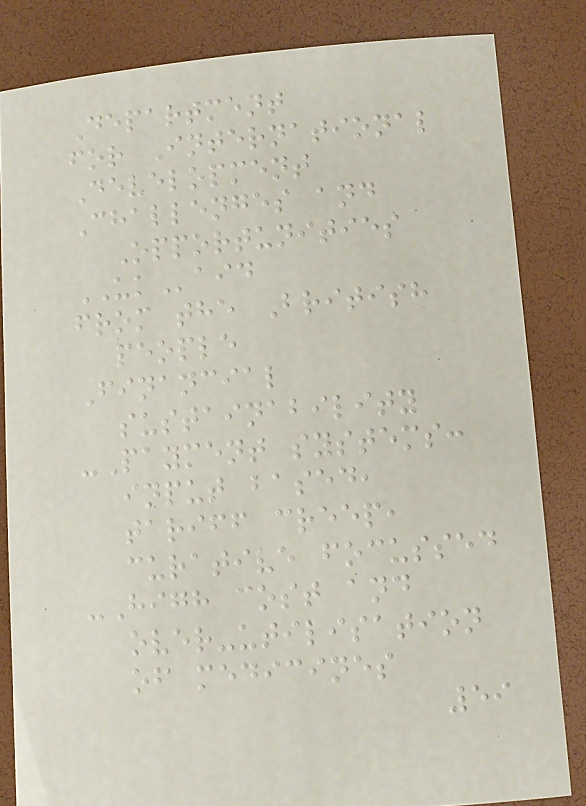Department
for International
Development
Challenges and
Opportunities
UKaid
from the British
people
Financial
sustainability
-Payment systems:
input based,
tariff creep,
curative focussed
-High cost and
over-utilisation
of medicines
59
